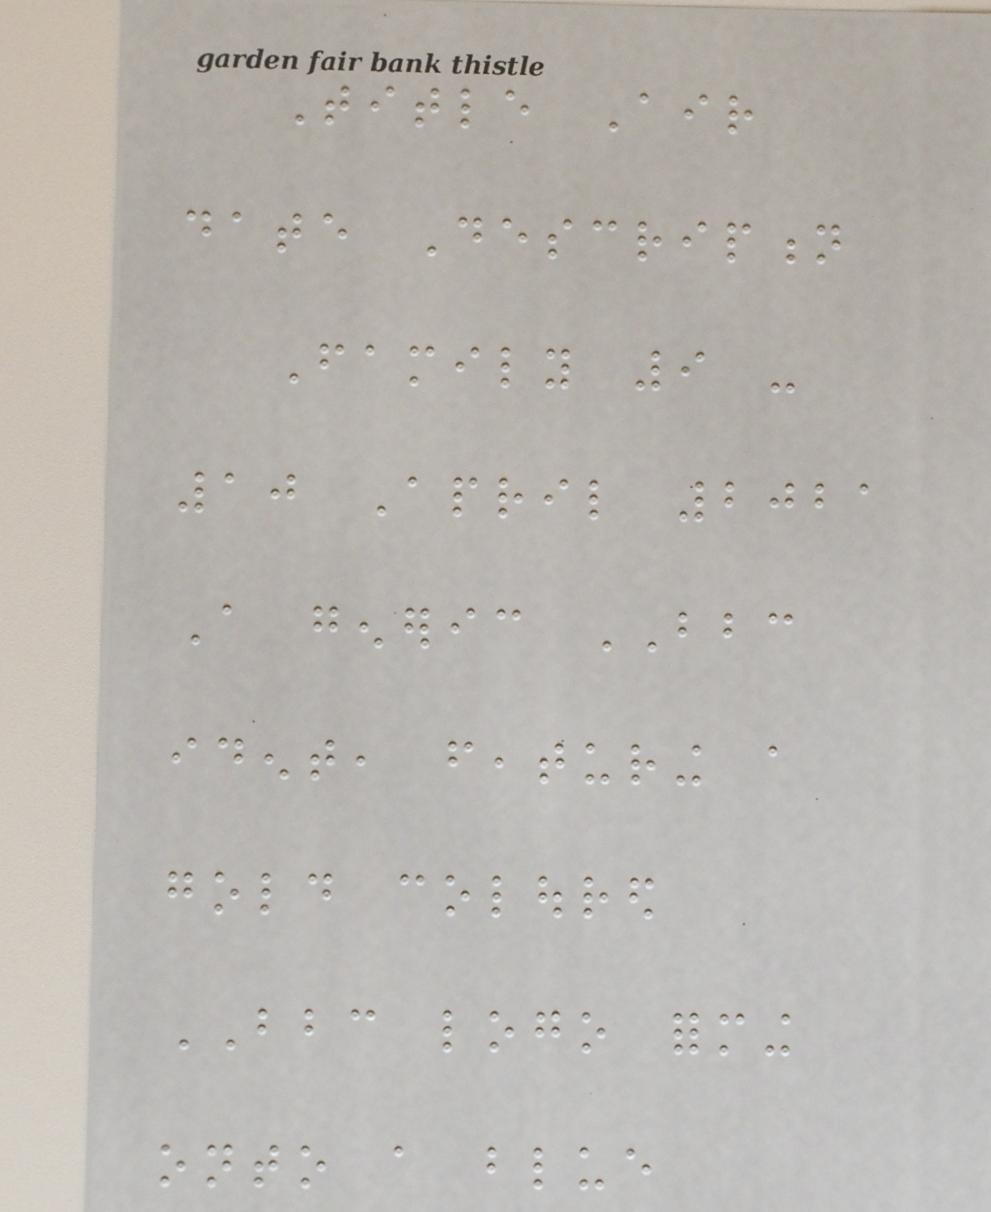Title Air
date Description
Family 9 -
10 April 2021
A generic BBC
ident, featuring a
gold coloured
BBC logo forming
onto a blue
